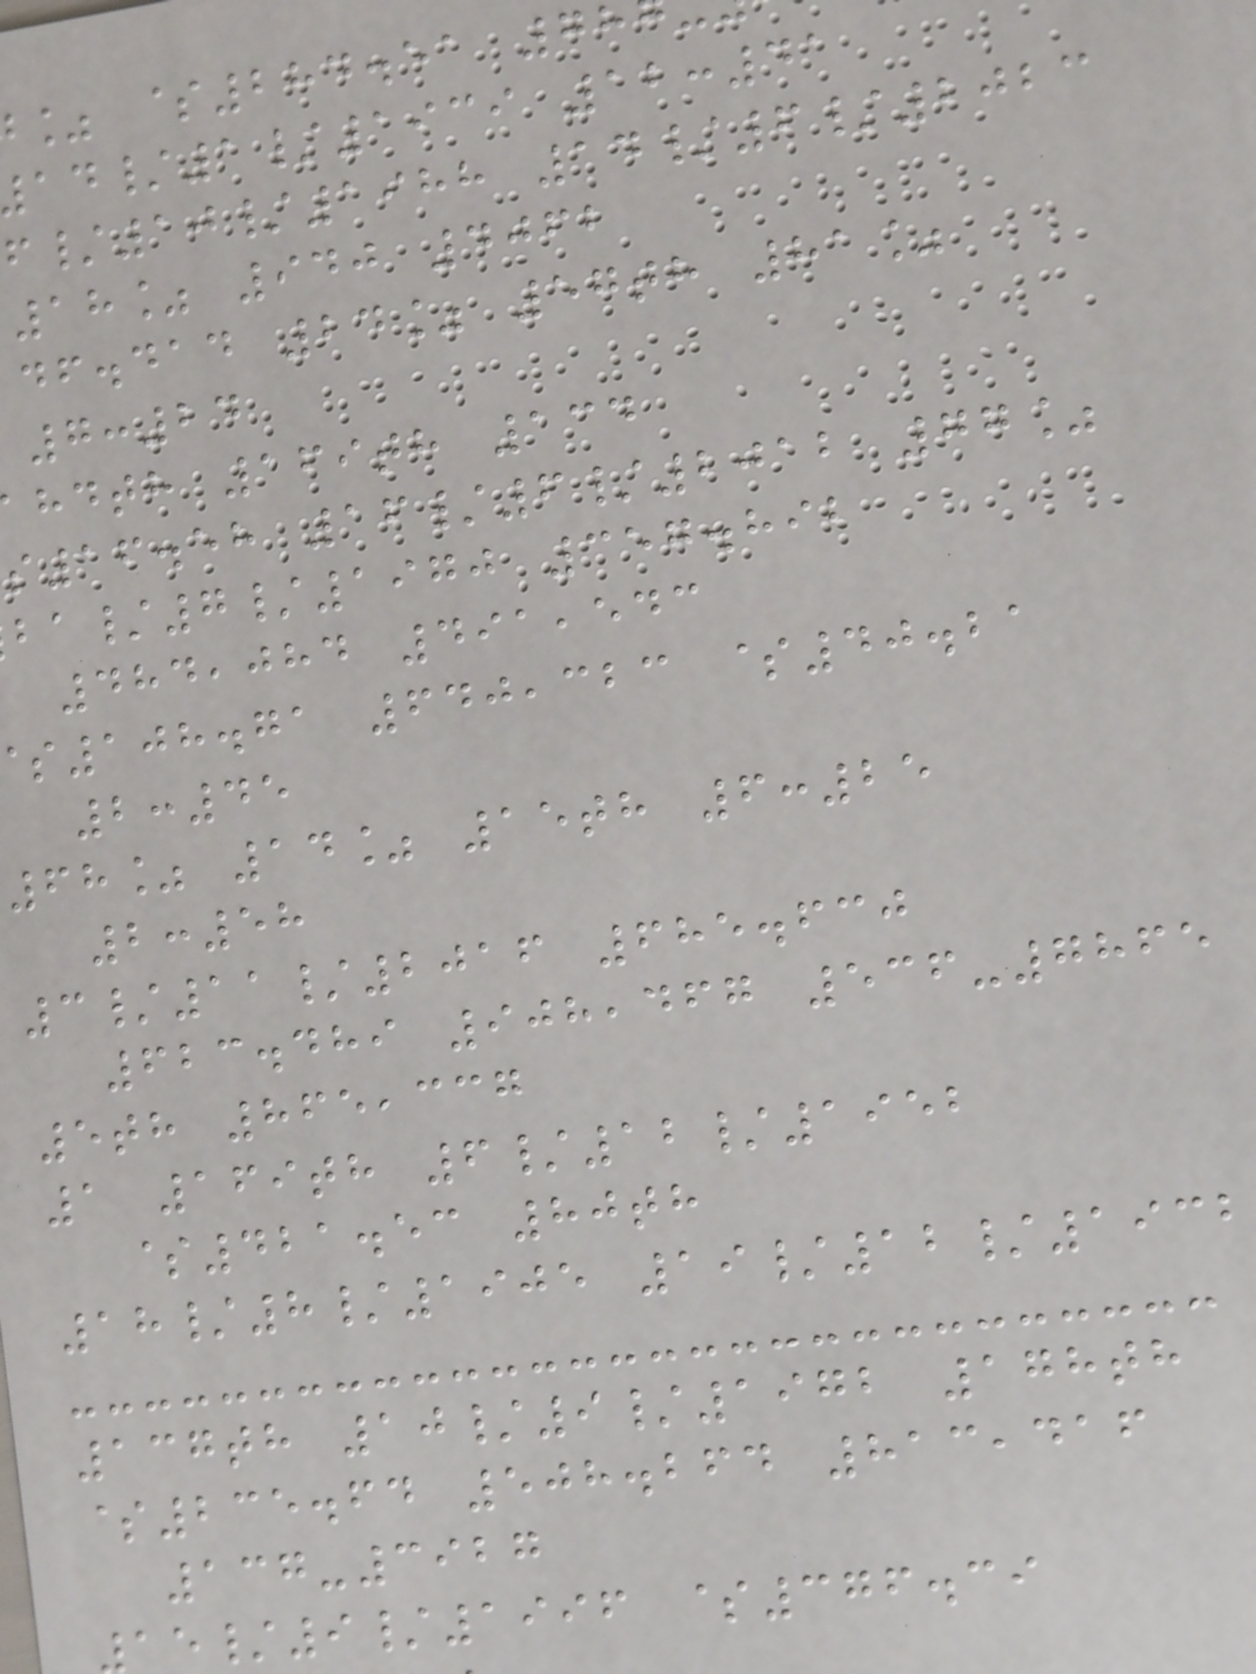% $284.51 78
/1/1939 12:41
/10/1988 14/6/2023
18% 940 4062
df.dad 24% 57th 81%
7:24
hdth 169th 134
16.58 16/6/2012 77%
/7/1970 357.892
484,084 491,543
108.71 640,323 $40.21
2:45
68% 14% 15th 6:25
2:58
3/11/2016 685.630
623.489 908,467 536-7865
5th 865,337
1 169th 6/12/1952
$421.53 80th
18/8/1905 19/12/1932
137th 10/9/1972 178th
$235.64 508.264 813,416
137-3927
/9/1996 $376.39
